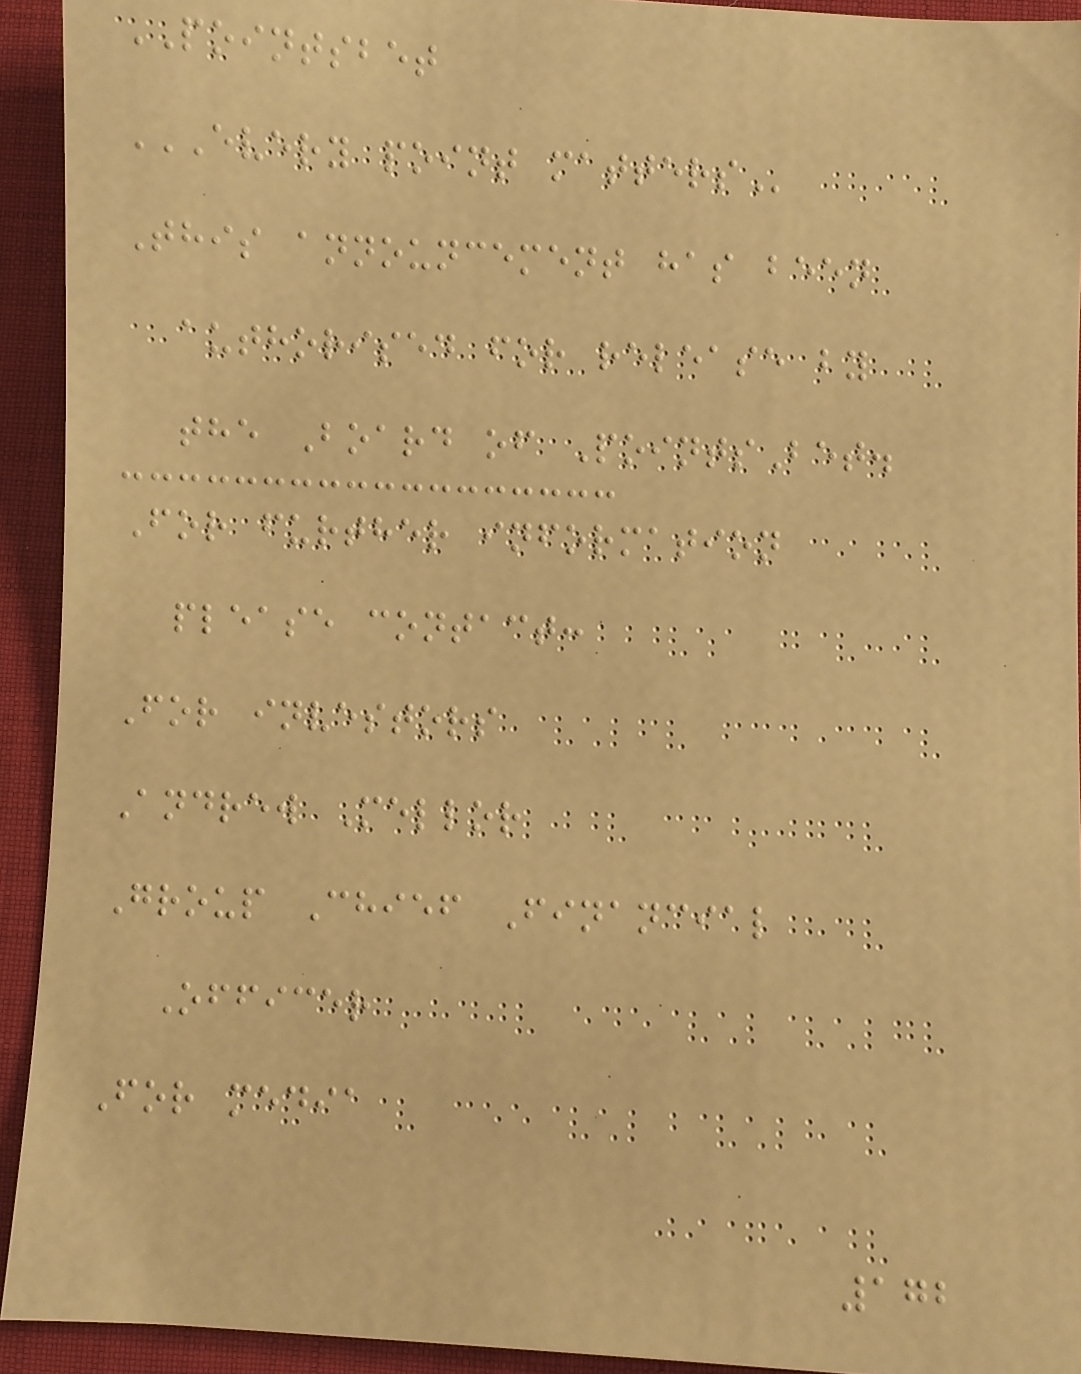POINTSBET
EVERY POINT MATTERS
This announcement has been
authorised for release by
the Board of PointsBet.
For further information
please contact:
For investors
Andrew Mellor
Group Chief Financial
Officer
For media
172
